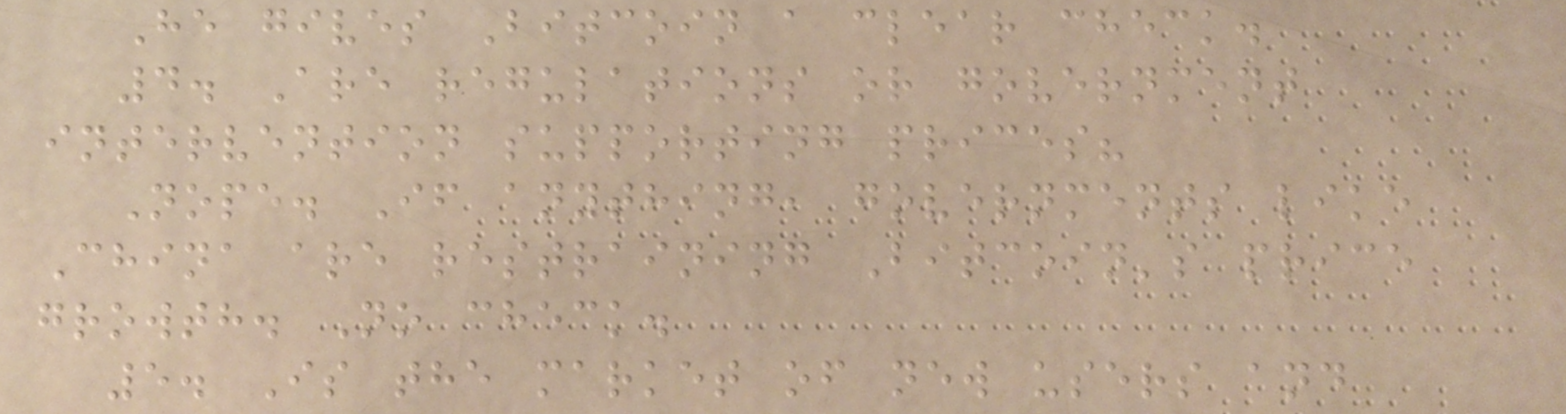He gives Bitcoin a clear check.
4. Are regulations or government
intervention supporting prices?
Nope. If anything, governments like
China are restraining Bitcoin's price
growth. No check.
5. Is the market of new users and
